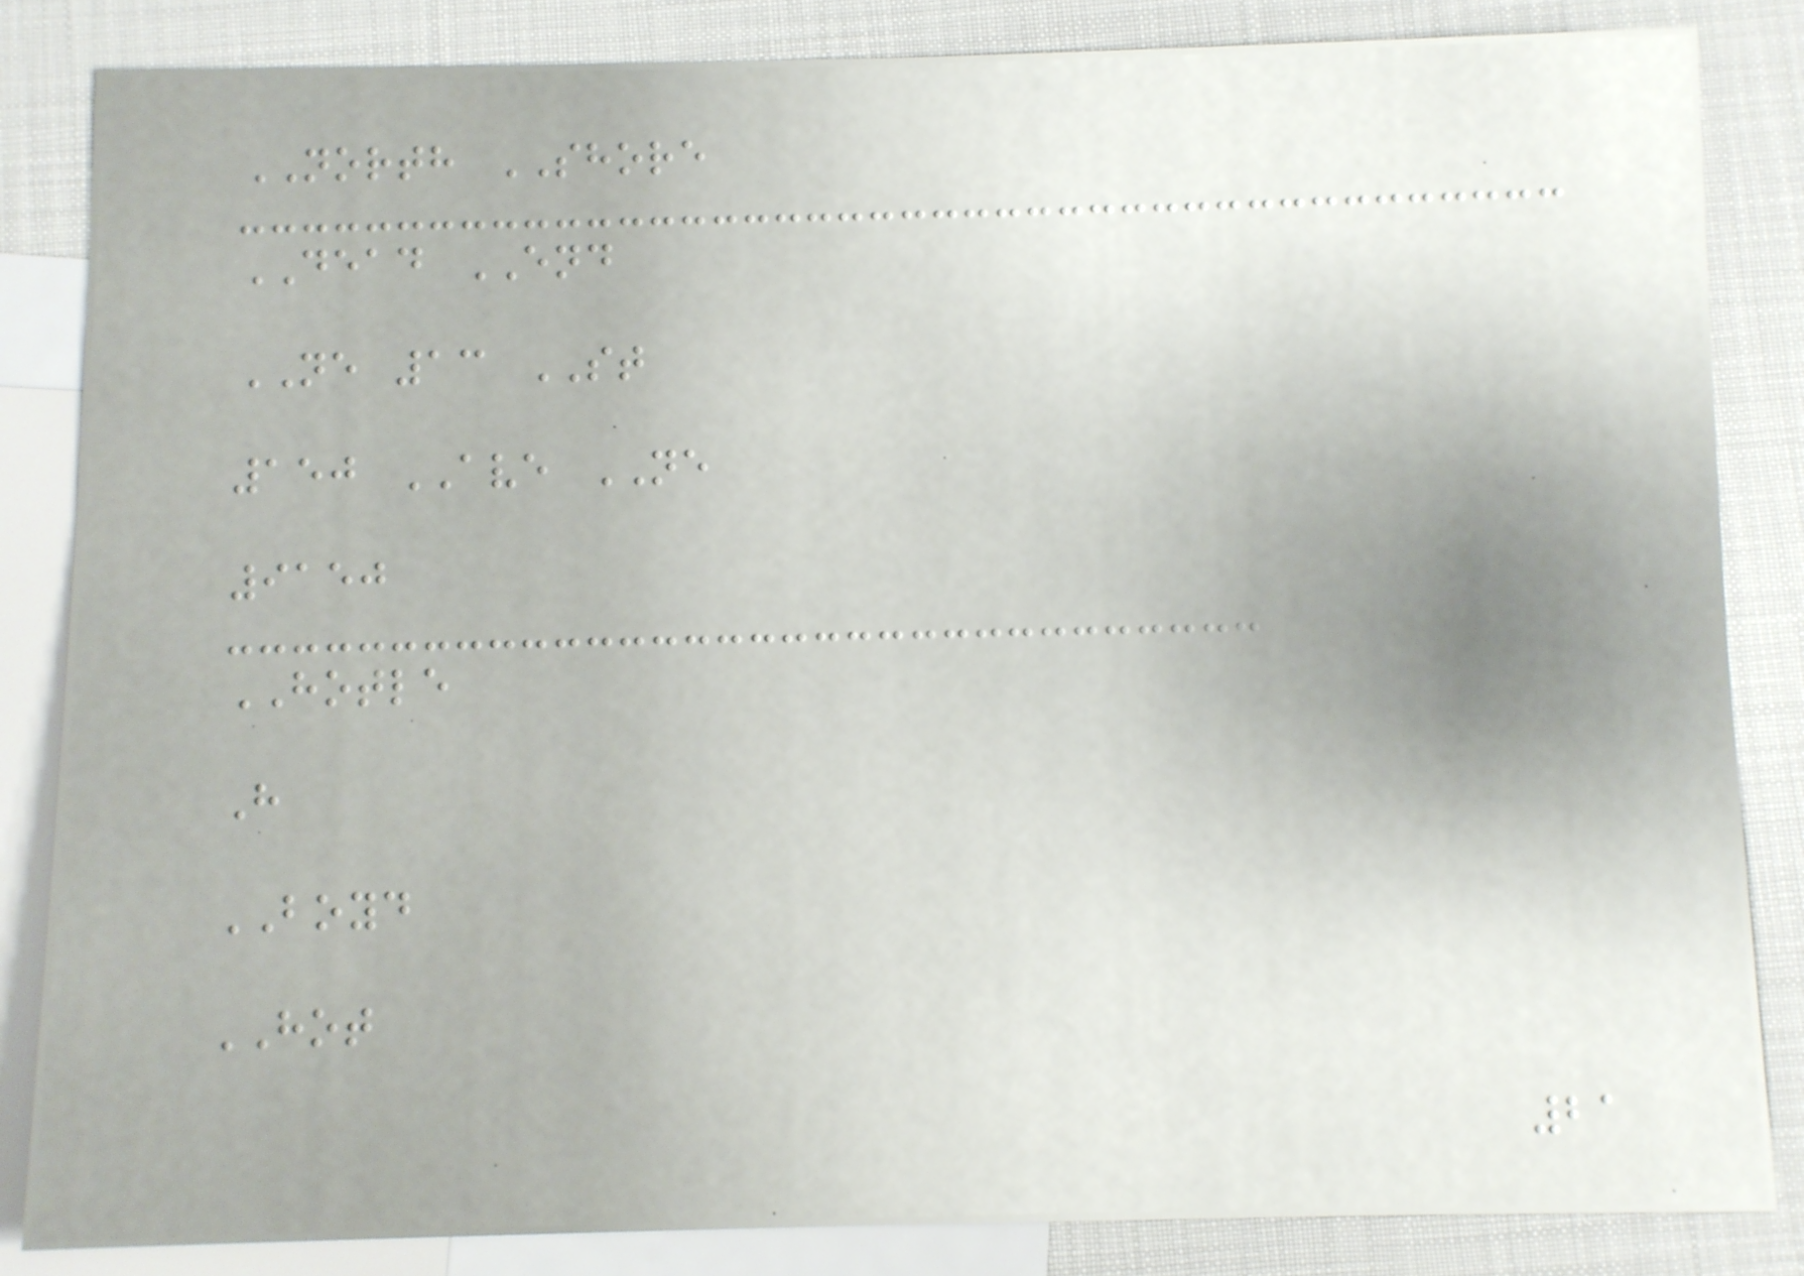NORTH SHORE
DEAD END
NE 13 ST
150 AVE NE
9150
HOTLE
H
BOYD
HOT
21
